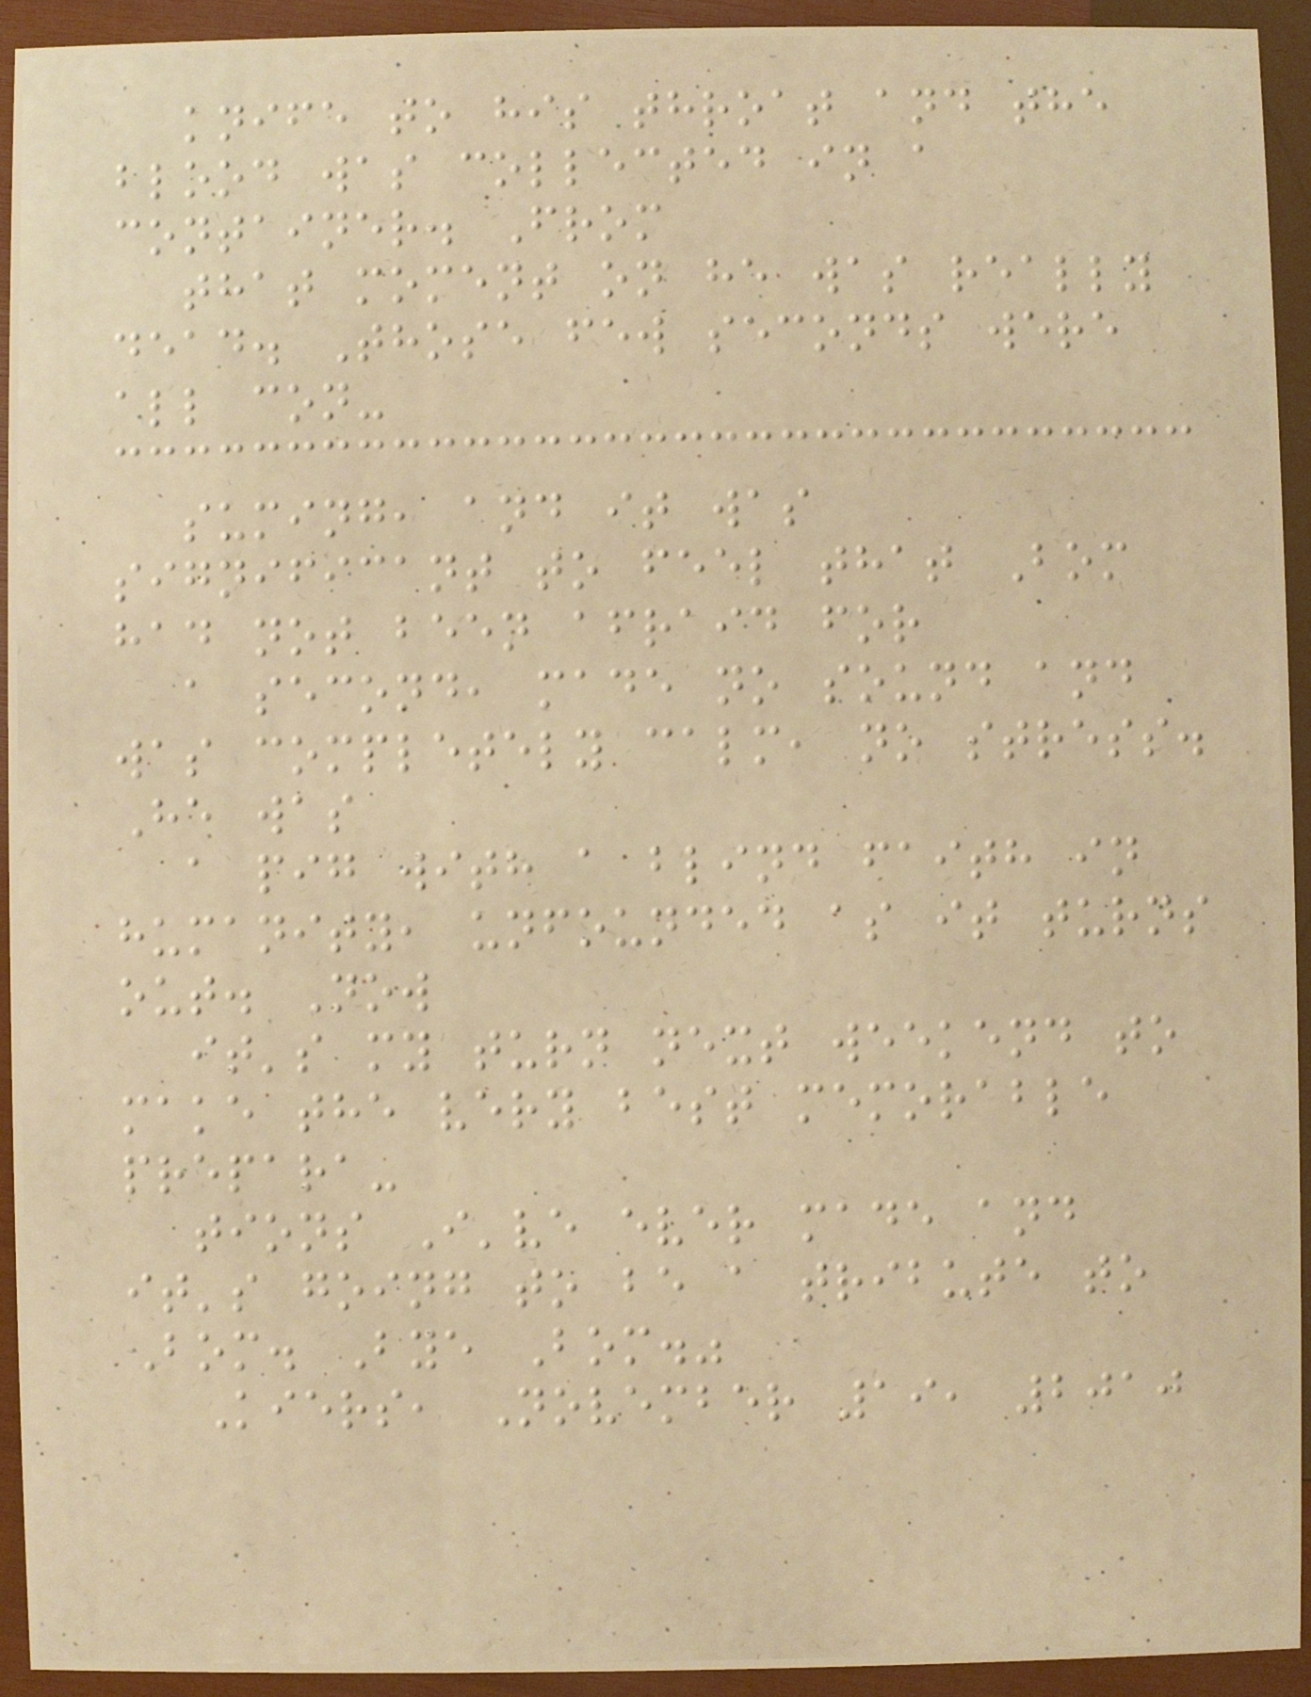knife to his throat and the
blood was collected in a
container. From
that moment on he was really
dead. Those few seconds were
all con-
suming, and it was
significant to feel that Bom
had not been afraid for
a second, made no sound and
was completely calm, no stress.
He was
a pig with a blind faith in
humanity, unfounded as it turns
out. Now
it's my turn next weekend to
make the very best memorable
prepara-
tions I've ever made and
it's going to be a tribute to
Bom. Bye Bom."
Kiers, November 19, 2010
